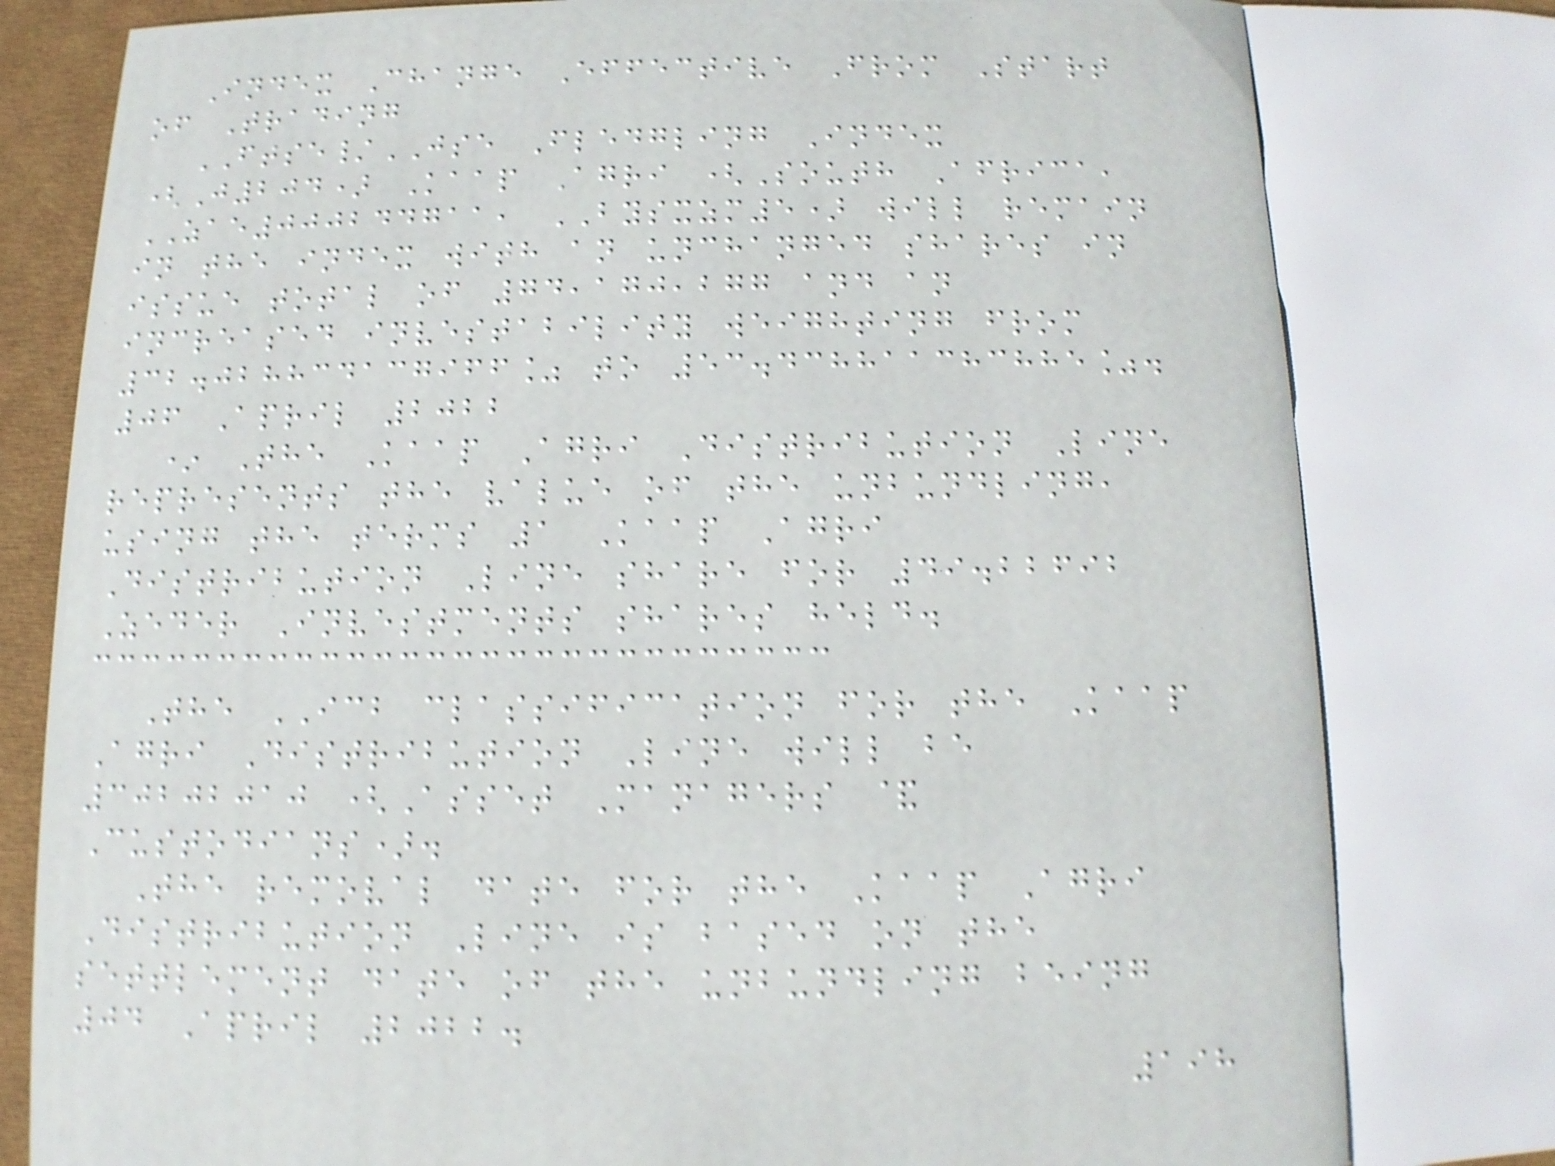Index Change Effective From Start
of Trading
FTSE/JSE Fledgling Index
(J204) Kaap Agri (South Africa,
ZAE000244711, BYSXZM5) will remain
in the index with an unchanged shares in
issue total of 74,170,277 and an
increased investability weighting from
32.028834137966% to 53.438811383885%.
06 April 2022
* The Kaap Agri Distribution Line
represents the value of the unbundling,
using the terms 1 Kaap Agri
Distribution Line share for 49.22692
Zeder Investments shares held.
The ICB classification for the Kaap
Agri Distribution Line will be
30202010 (Asset Managers &
Custodians).
The removal date for the Kaap Agri
Distribution Line is based on the
settlement date of the unbundling being
04 April 2022.
198
